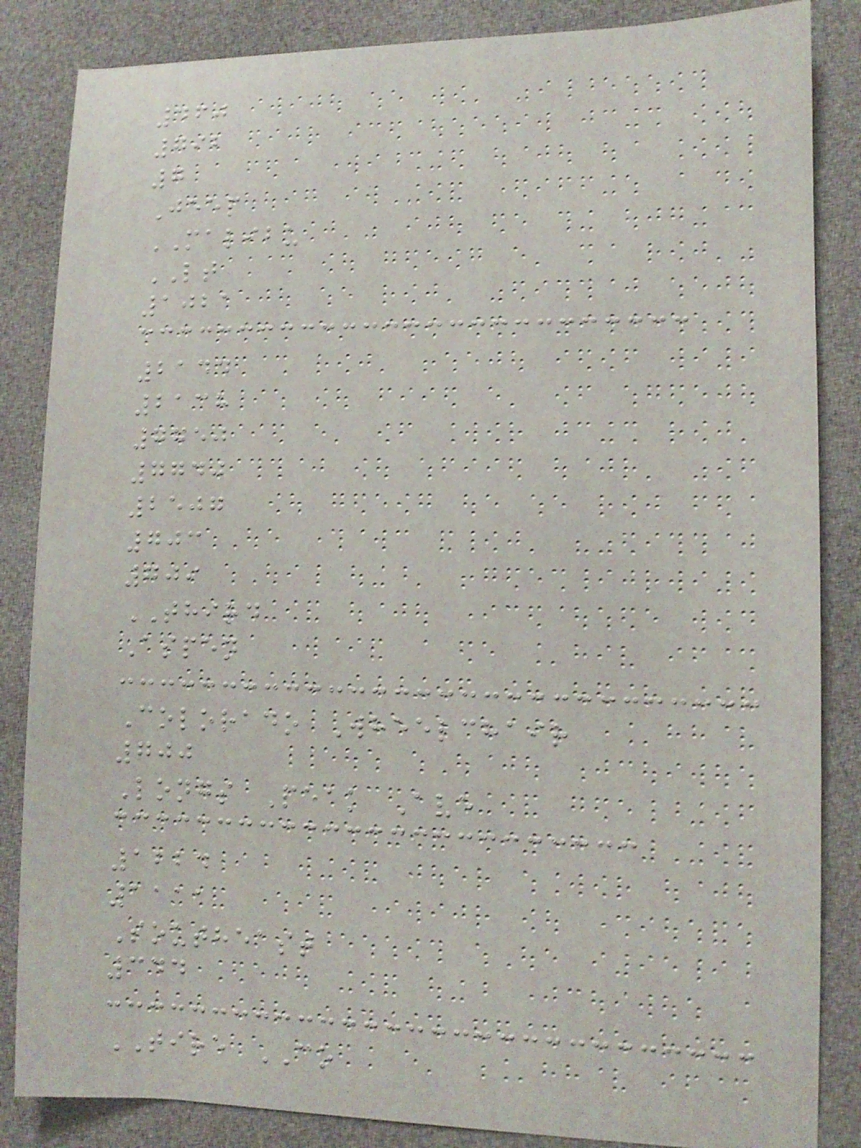460
792
7
Jeep
MALIBU
LT
1021
2144
2138
7750
7740
2507
703
709
THIRD
Aspen
Colorado Wheelchair
700
Longs Peak Ave
1224
1111
Southeast
344
TIRE CO
